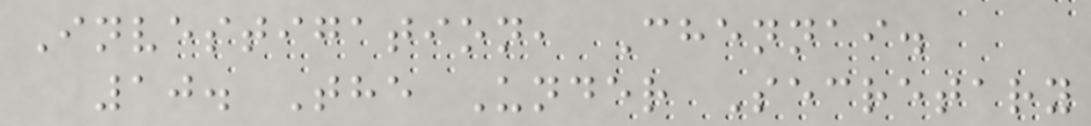Investigation, Chennai.
10. The Under Secretary
